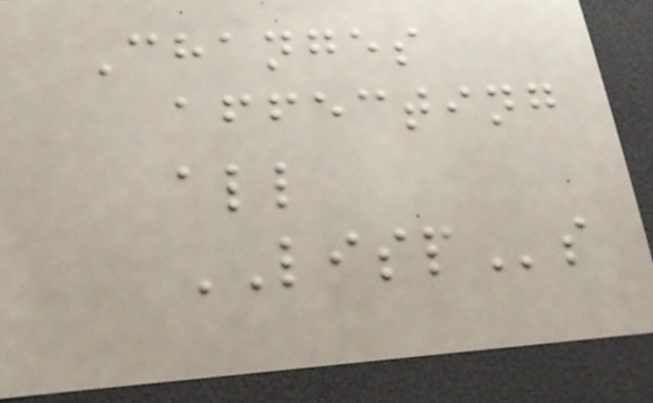Changes
affecting
all
LISPs
